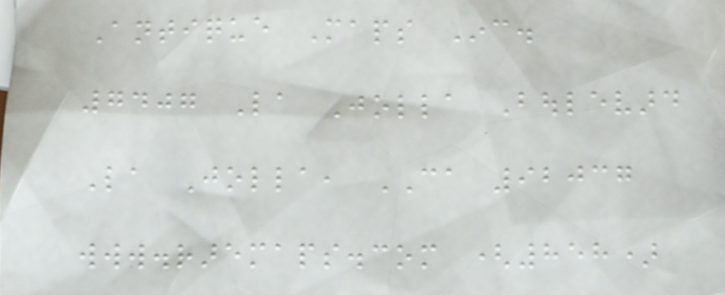Antique Maps Inc.
7407 La Jolla Boulevard
La Jolla, CA 92037
www.raremaps.com (858)
